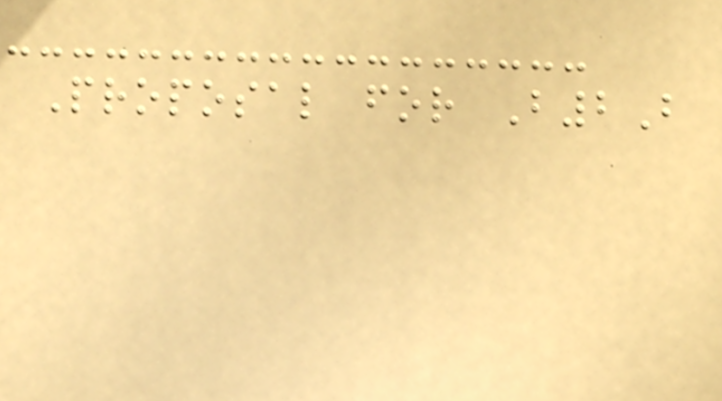Proposal for B2B
